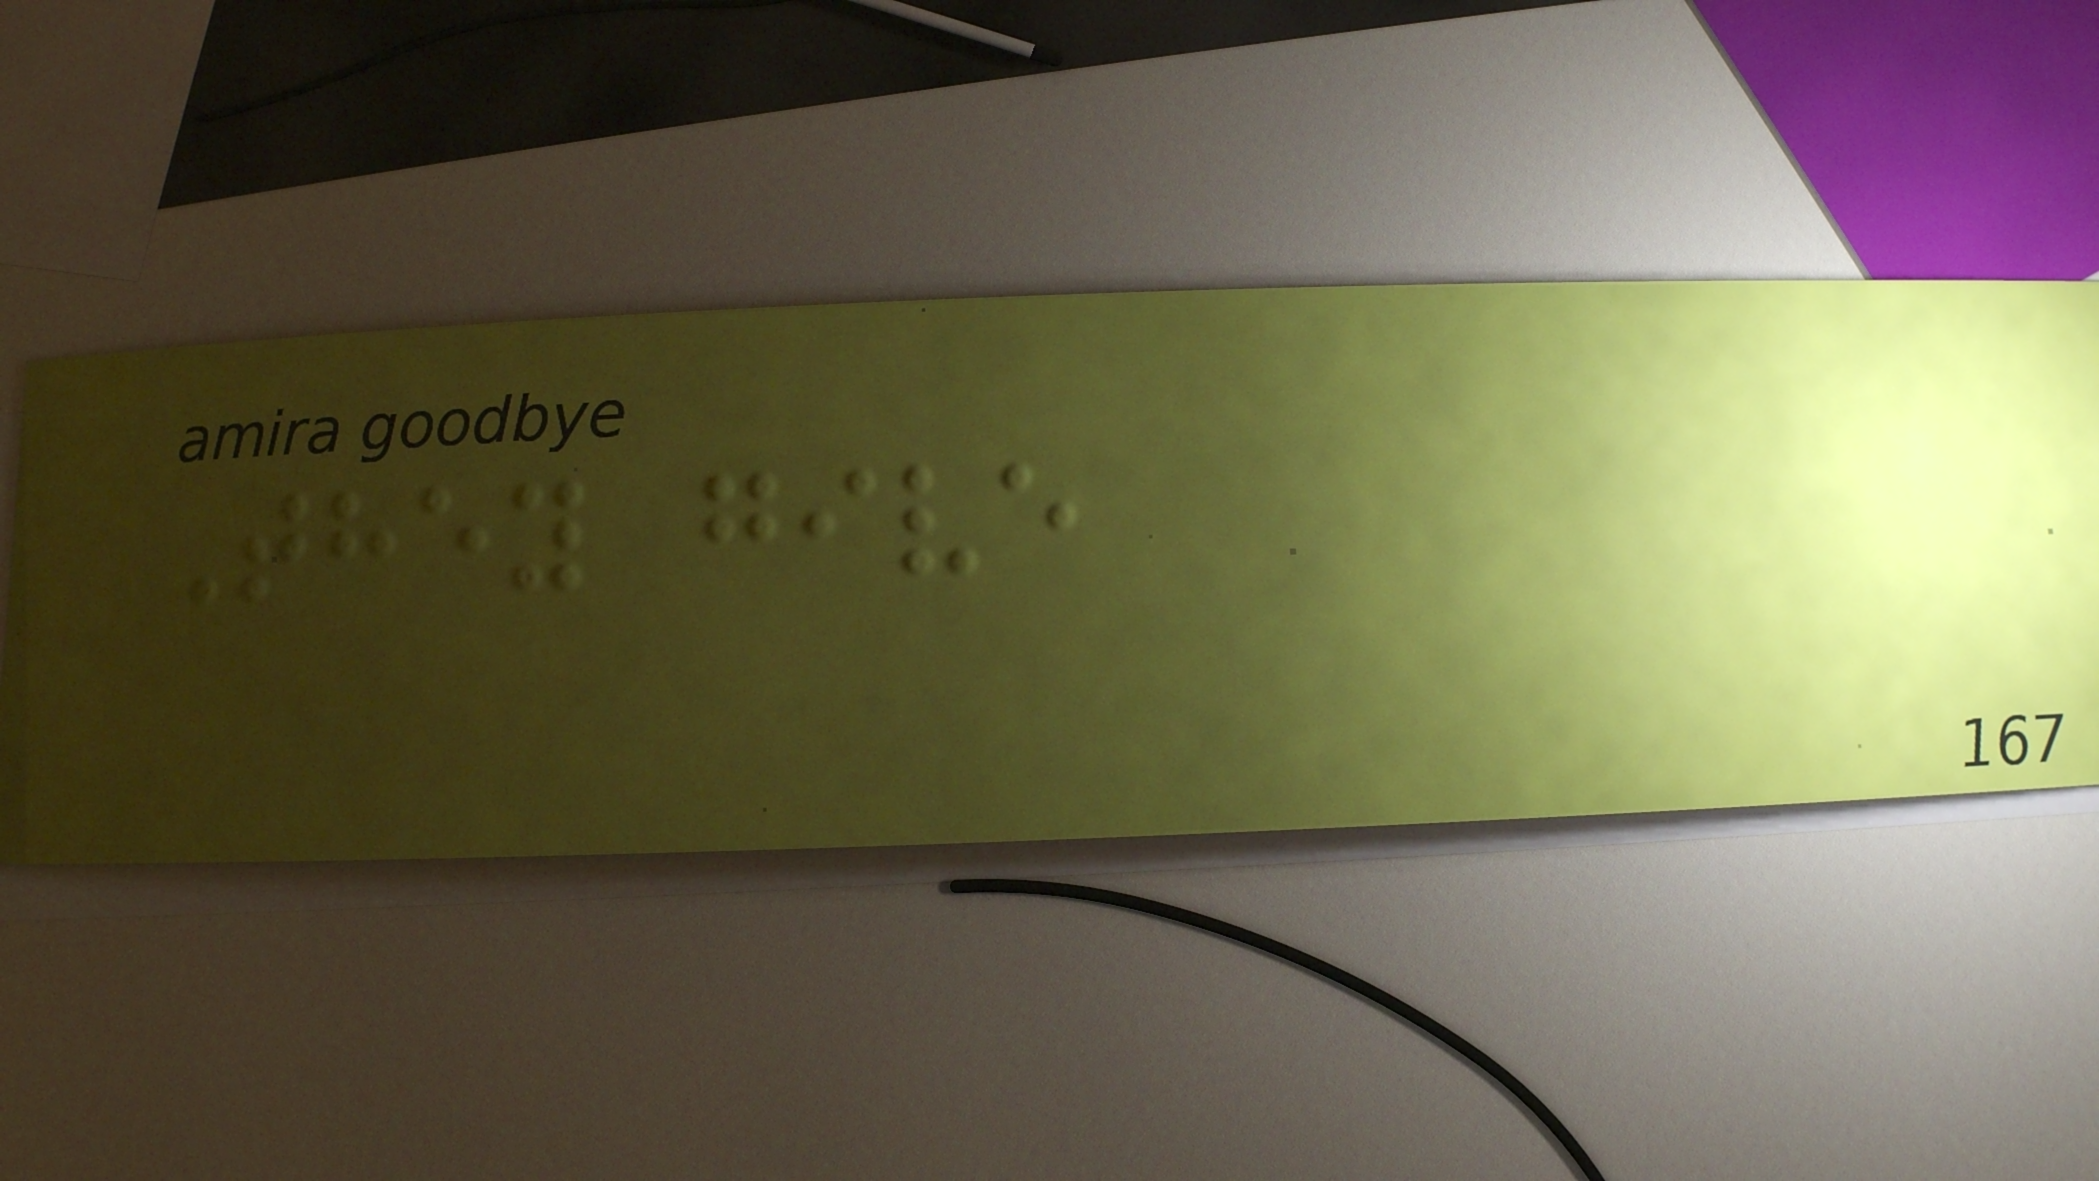They give
